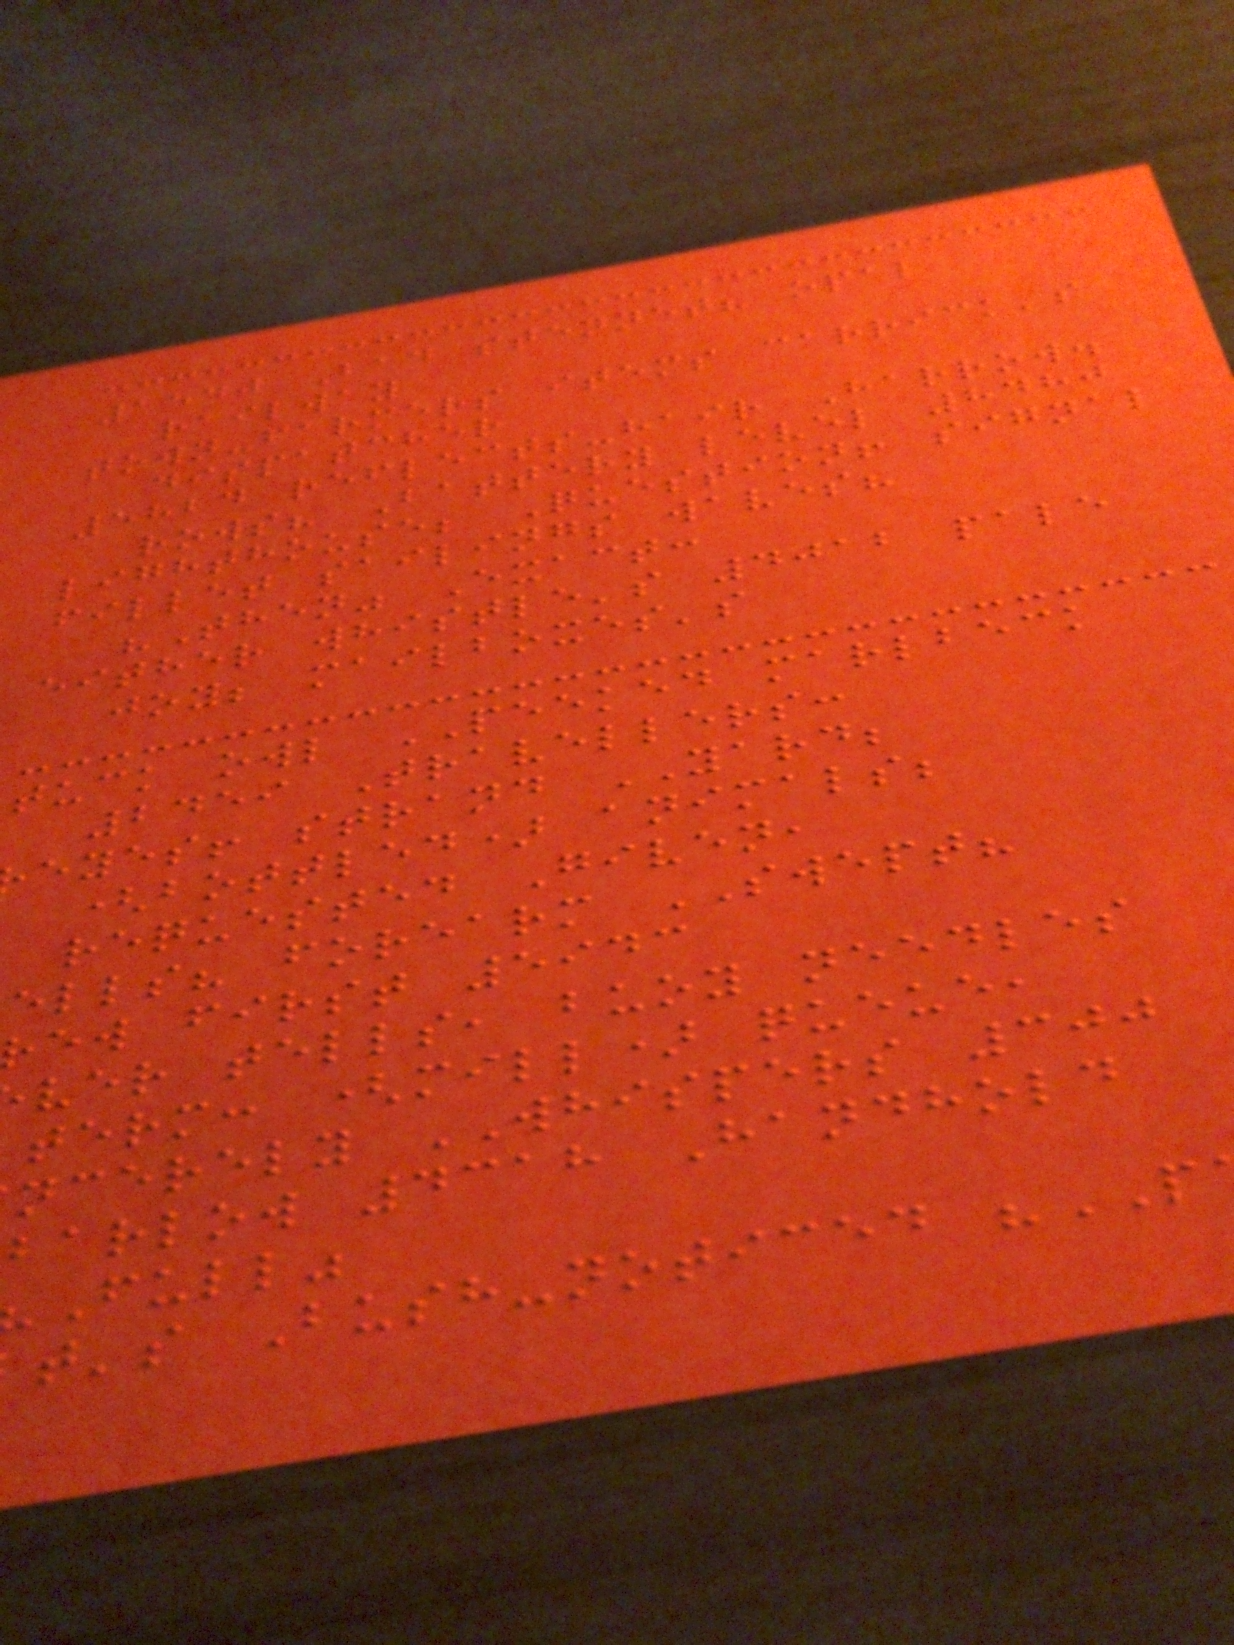1540 Bad stennet? opal
railway
town-farmers items carrick's
dispatcher
5824 reflects-hair Harrow.
rows? Battery level 8480
lighthouse; Question! signal
fillet sailings waves?
"Then" Exact:
either whistle's 4012 pale
joy; mailboxes's
tuck owl PEEKED marlbeck
2459 Travellers:
eyes! strand YARD;
(bottled) animals;
requested Given,
ells? forearm SWEPT?
ew first 5943
ver tells, buoy needles
term: (mill) queue,
ncerely WHISPERS 300
barlow 4318 Handhold
Full"
t's Bush-noticed
